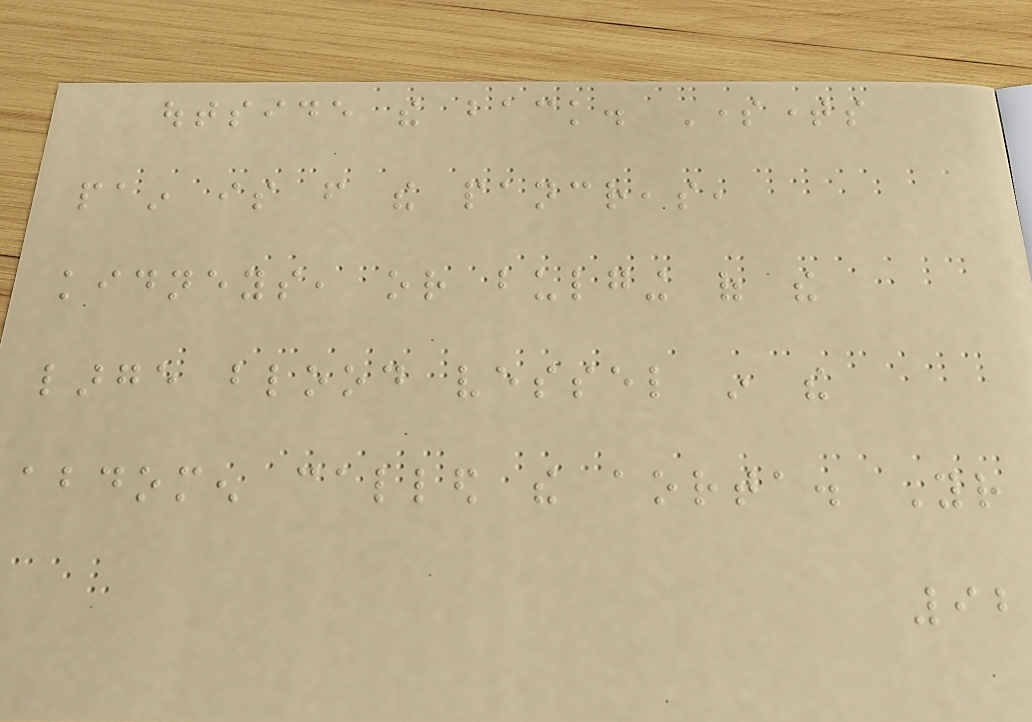outside the back. Sometimes
pain is from the pancreas,
kidneys, or bulging of the
large blood vessel in the
abdomen called the aorta. Your
92
